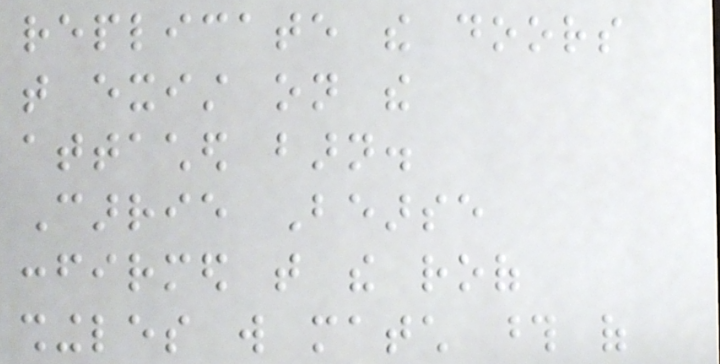replicate the doors
that exist on the
attached barn.
Carrie Bearse
confirmed that the roof
shingles will match those of
